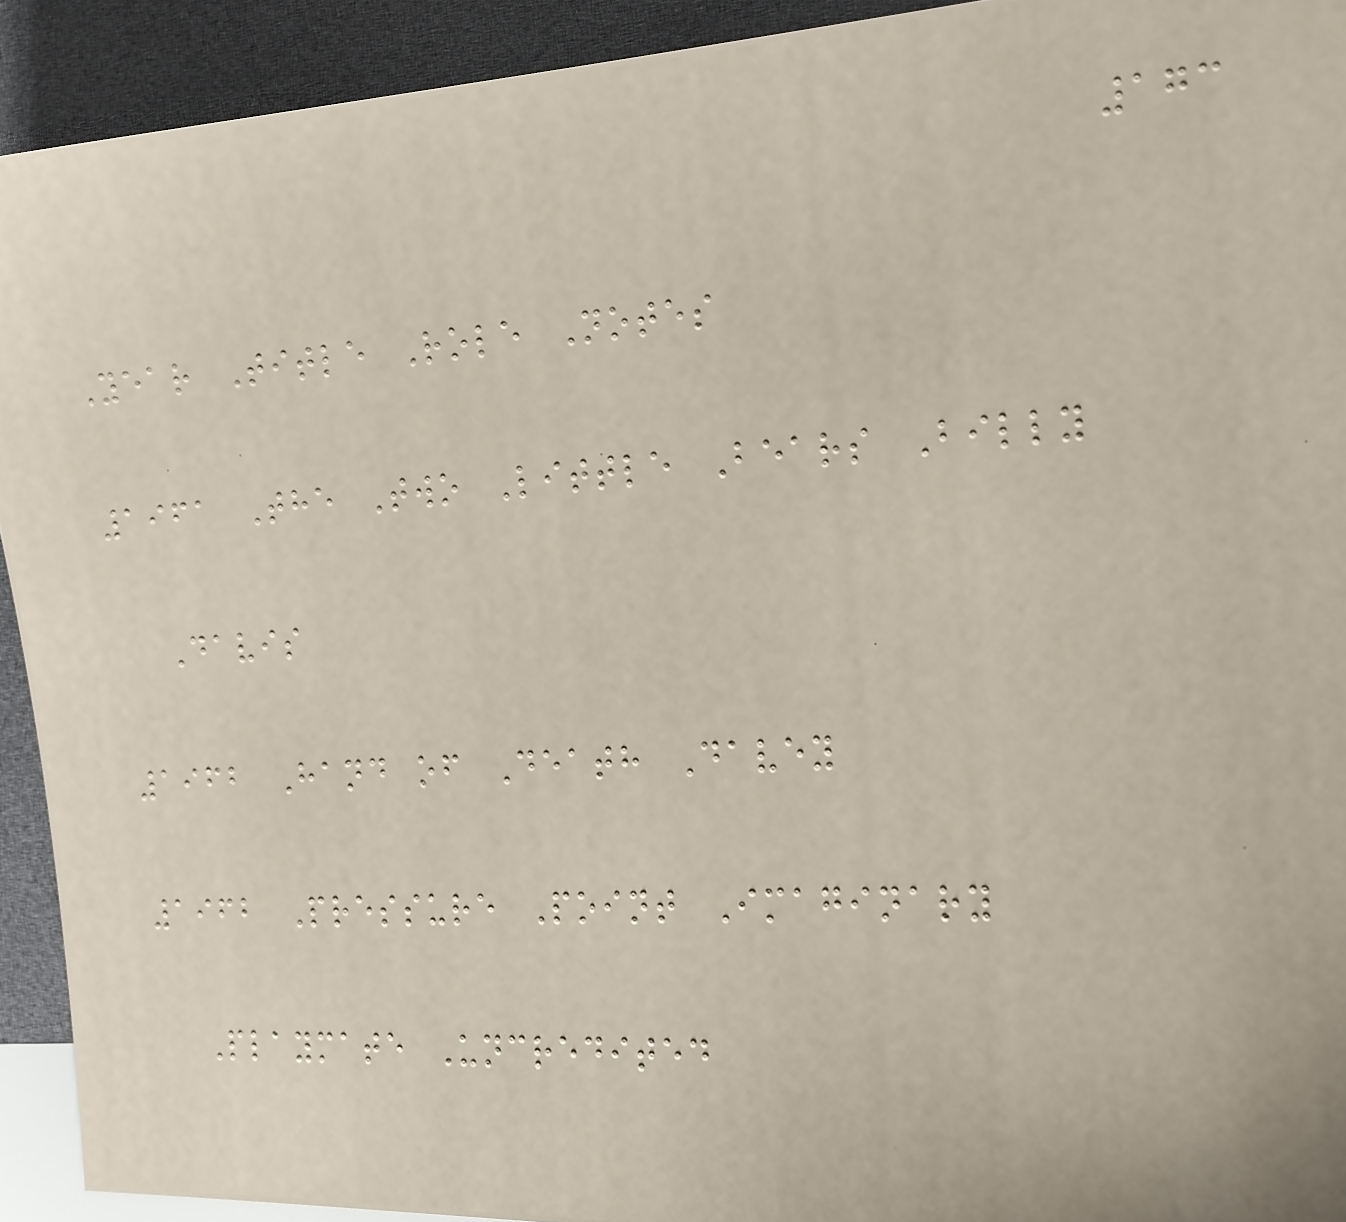173
Year Title Role Notes
1961 The Two Little Bears Billy
Davis
1962 Hand of Death Davey
1962 Pressure Point Imaginary
Playmate Uncredited
